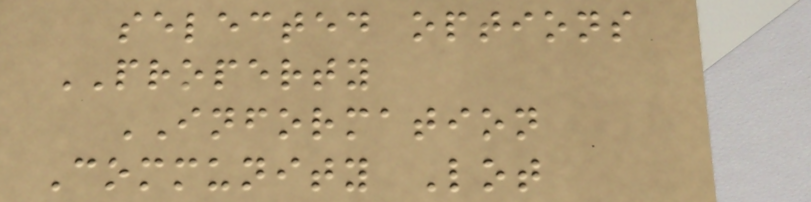selected options
PROPERTY
INFORMATION
Community Lot
